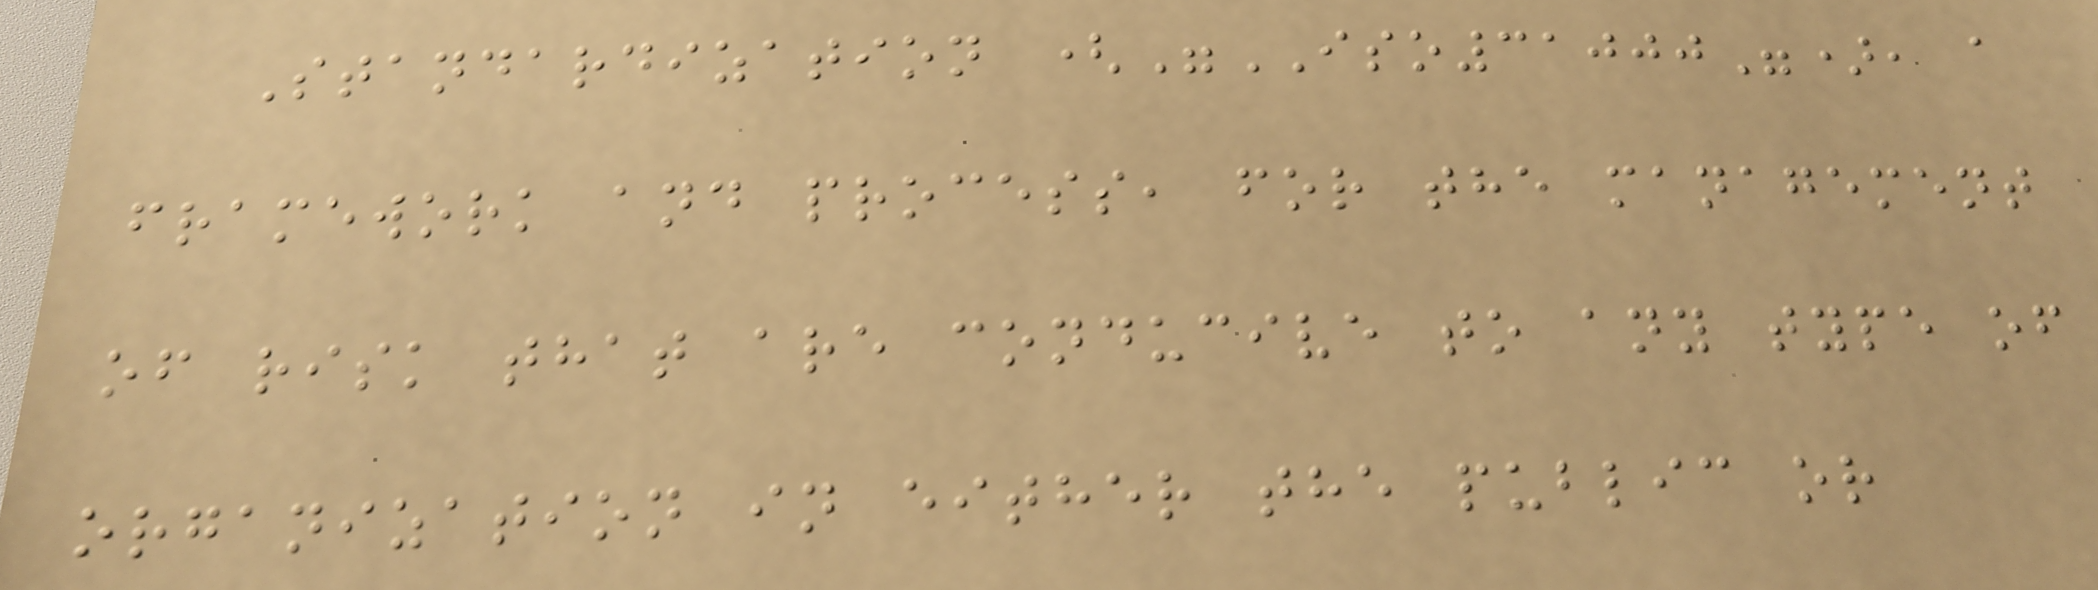Standardization ("ISO31000"), a
framework and process, for the management
of risk that are conducive to any type of
organization in either the public or
